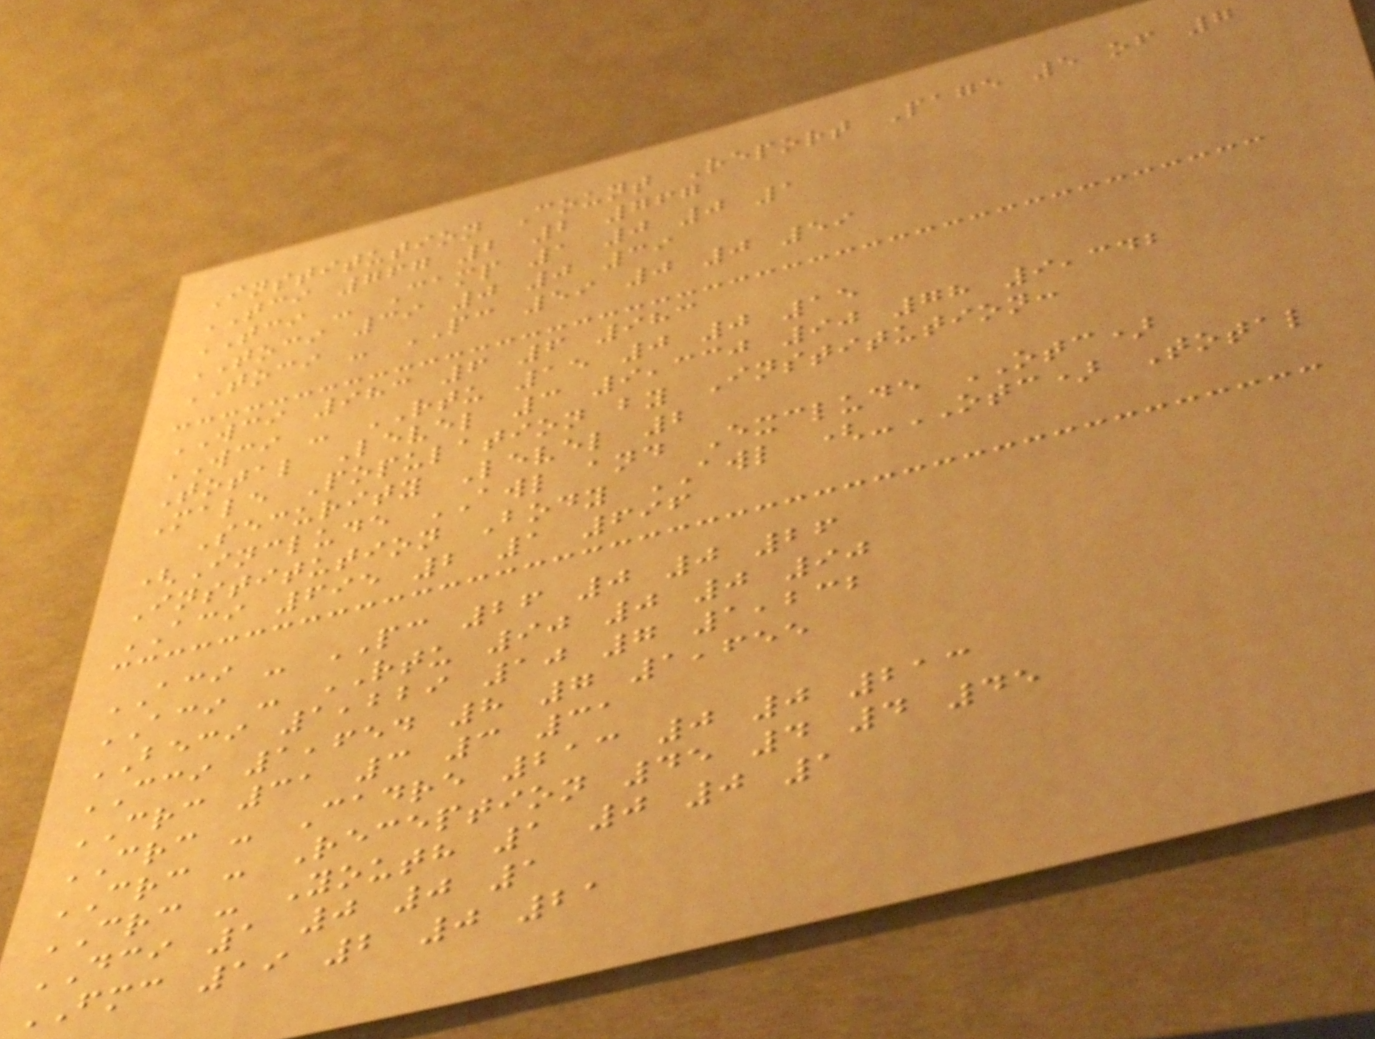Institution Count Report Page 5 of 7
TCI 767 2 2 767
TCI - Camp 1 0 0 1
TOCI 39 0 0 39
TOCI - PC 59 0 0 59
WCI 983 6 6 983
WCI - RTU 15 0 0 15
Total Level 3 9,330 90 78 9,342
Male Population by Institution:
Security Level 2
(Include AWL and Exclude OTC)
Institution Body AWL (-OTC) Total
ACI 695 2 1 696
ACI - PC 26 0 0 26
ACI - RTU 90 0 0 90
BECI 1,229 10 7 1,232
CCI 1,654 8 7 1,655
CRC 31 3 3 31
CRC - Cadre 213 0 0 213
CRC - Reception 45 4 4 45
CRC - Youth 1 0 0 1
DCI 1 0 0 1
FMC 19 2 0 21
